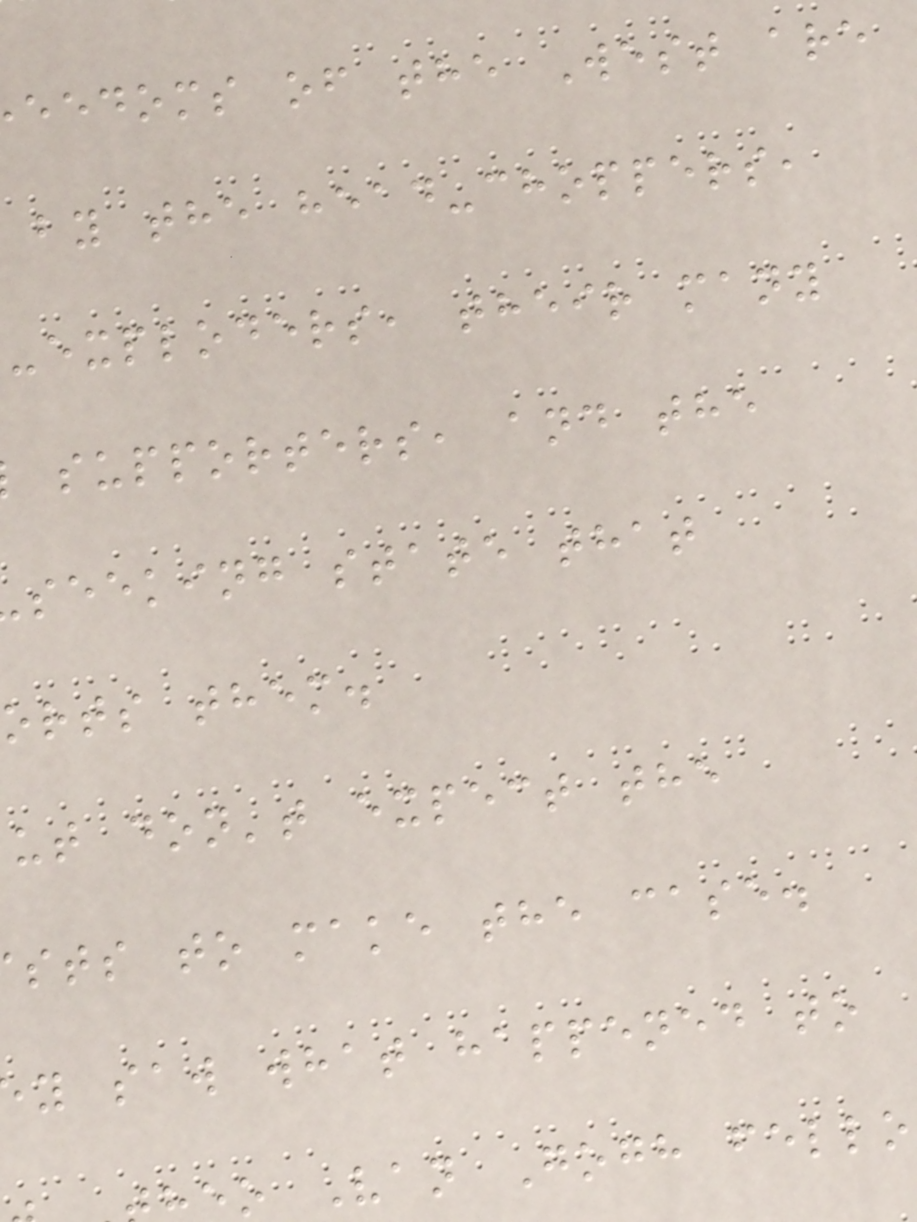eedoms of the West are
by the head-choppers,
-exploders, their many
supporters, and the
seeking state that
orts them.
ut don't expect the
sts to make the case.
y saw what happened to
eo Van Gogh fello
